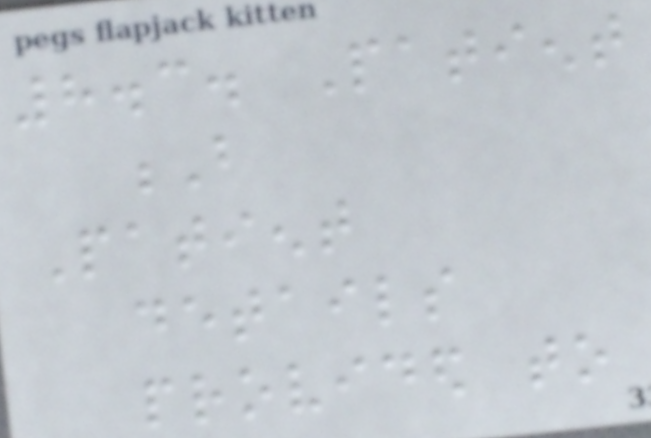8.3. Patient
B
Patient
details
provided to
